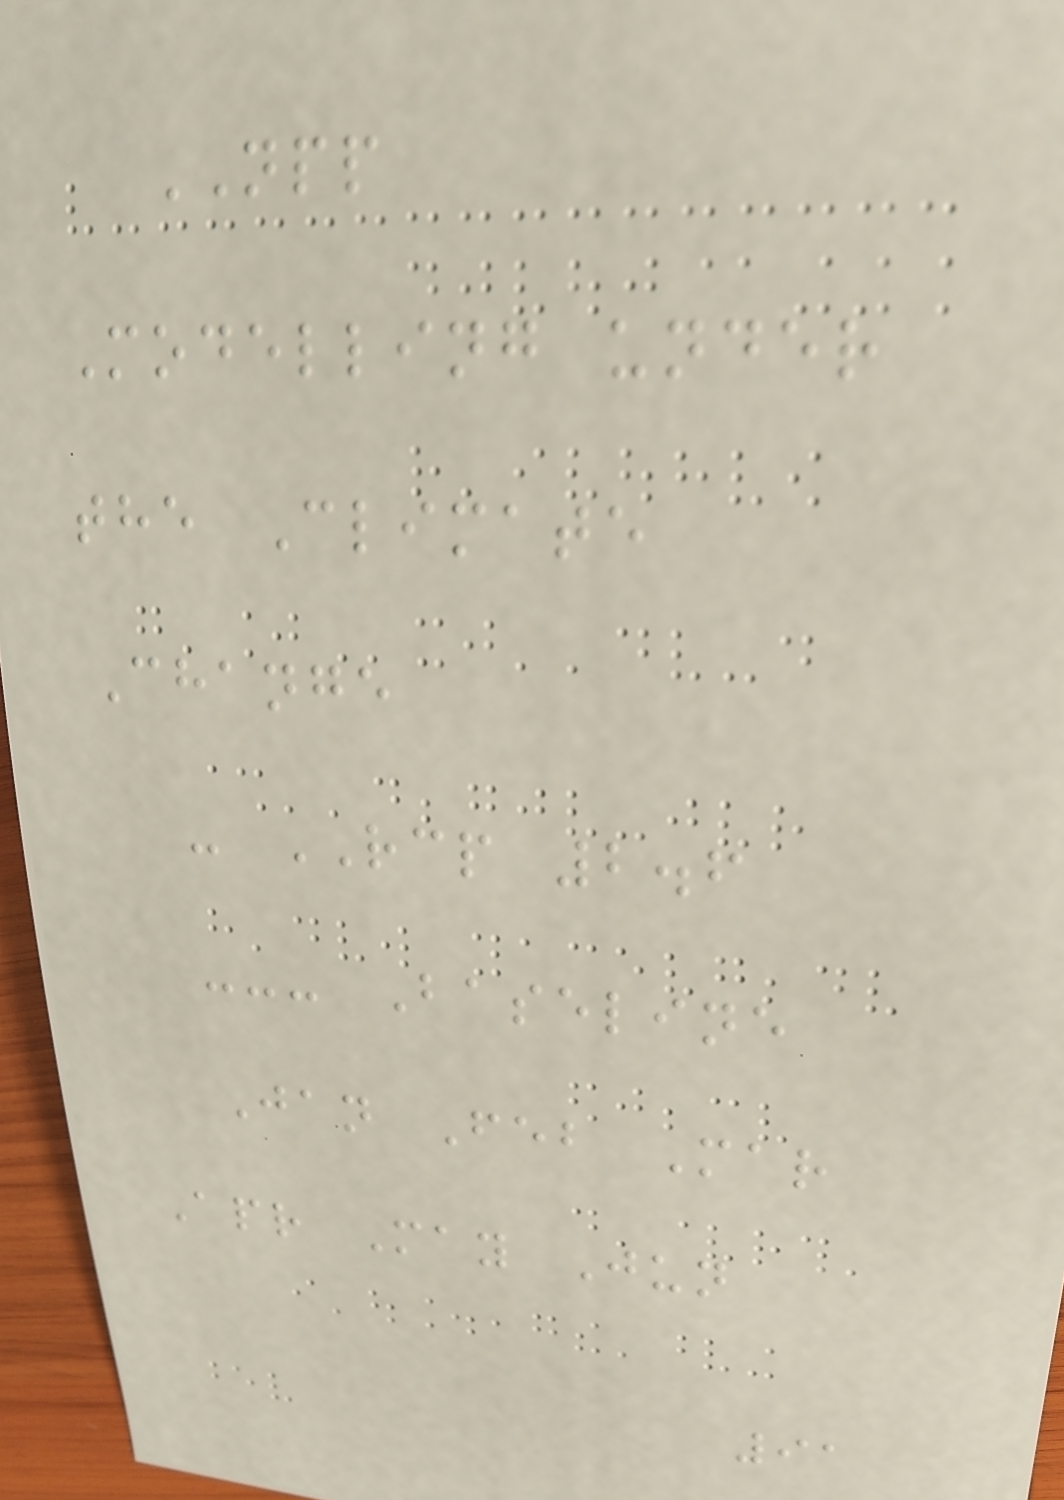NPP
Modelling under
the Climate
Change
- RCP 2.6
--- Baseline
Jan Feb Mar
Apr May Jun
91
